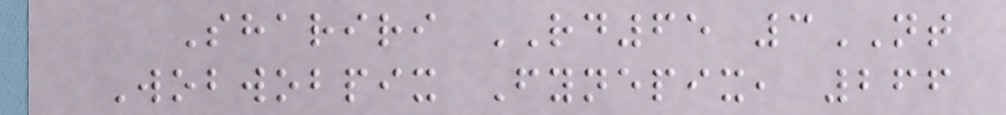Shariri RD65 3NT
Wobwobpix Fynepix, 266
